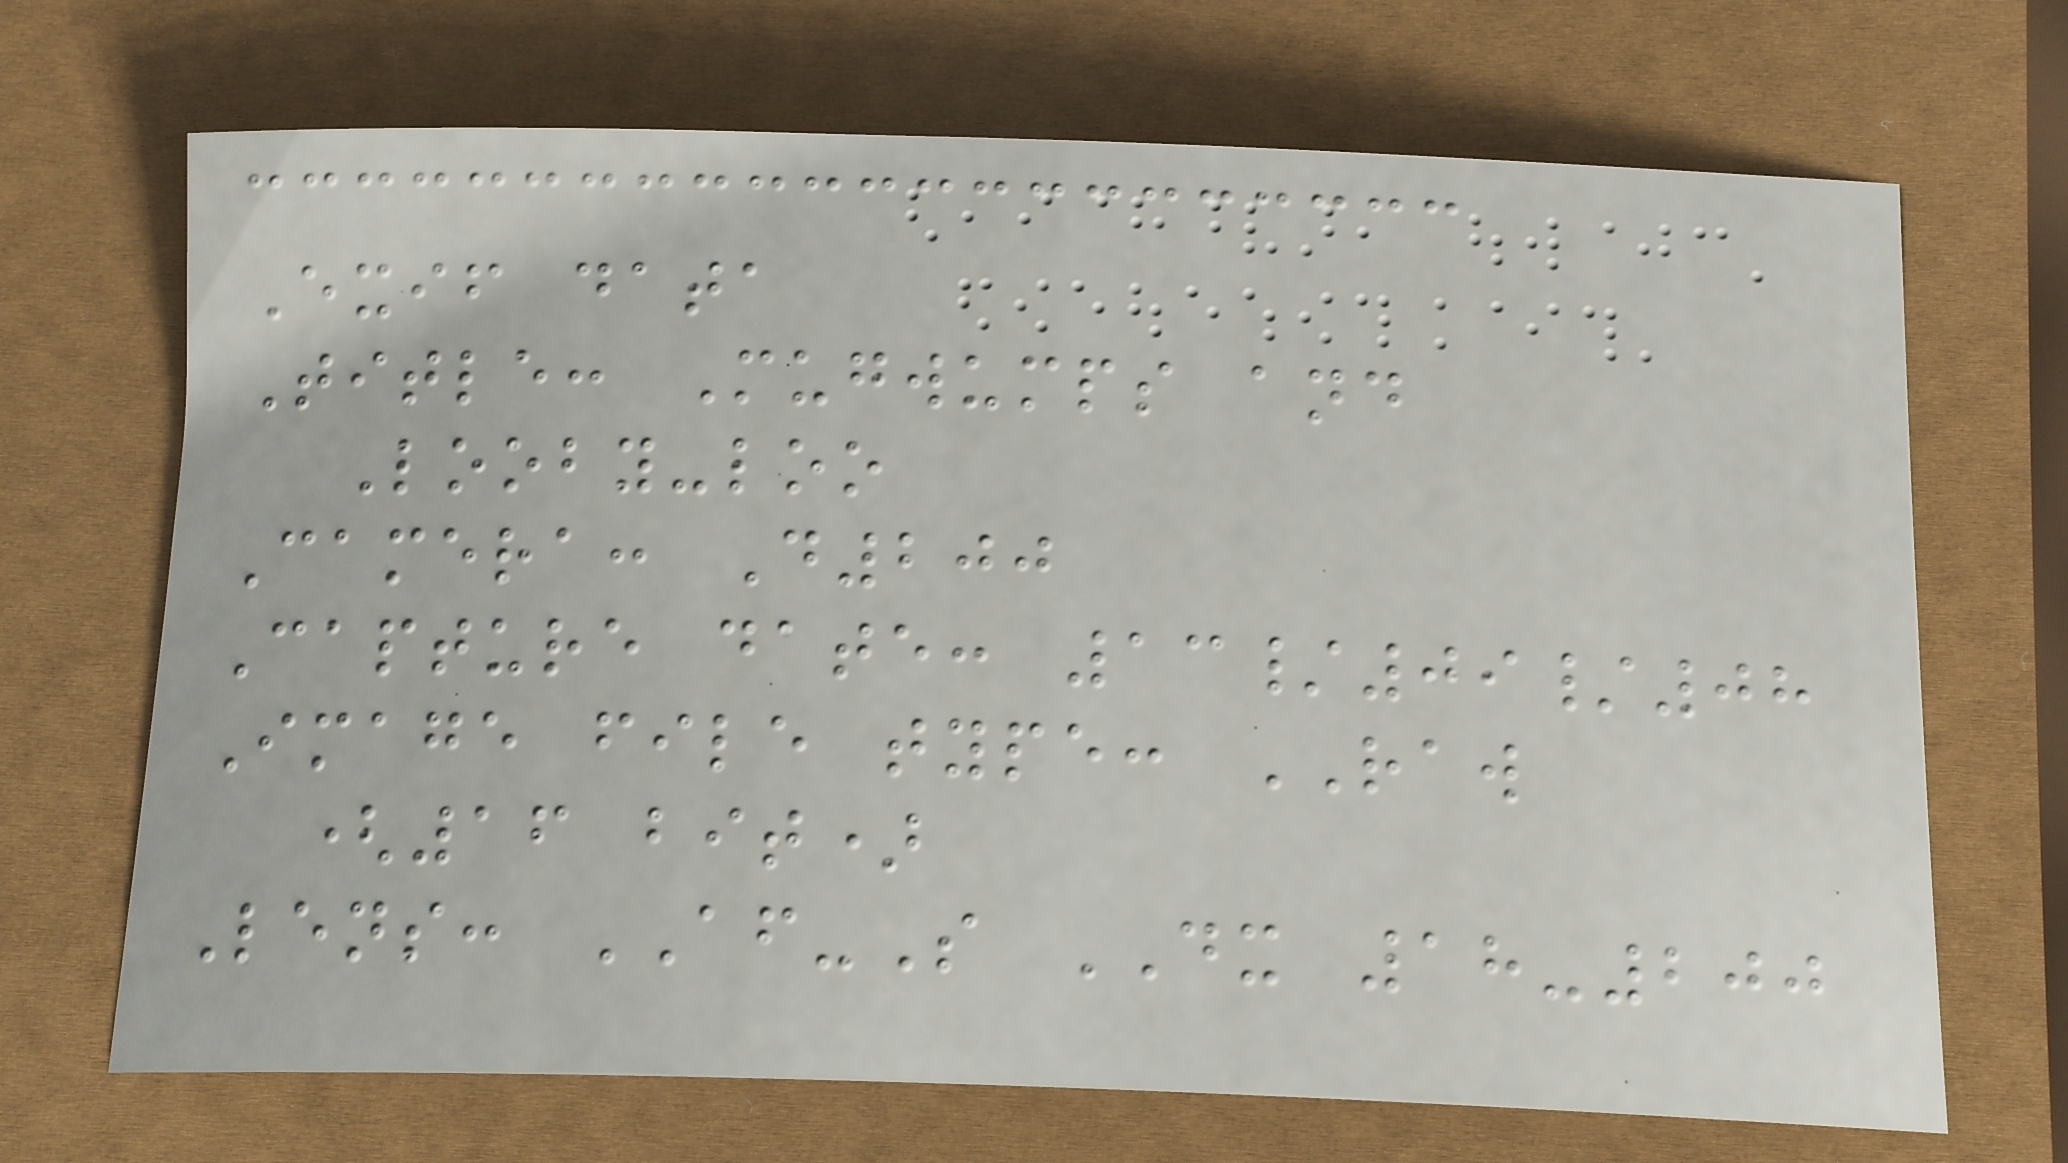Exif data
Title: Mugwumps and
Looby-loo
Camera: D200
Capture date: 13/09/08
Image file type: RAW
(16 bit)
Lens: AF-S DX 18-200
